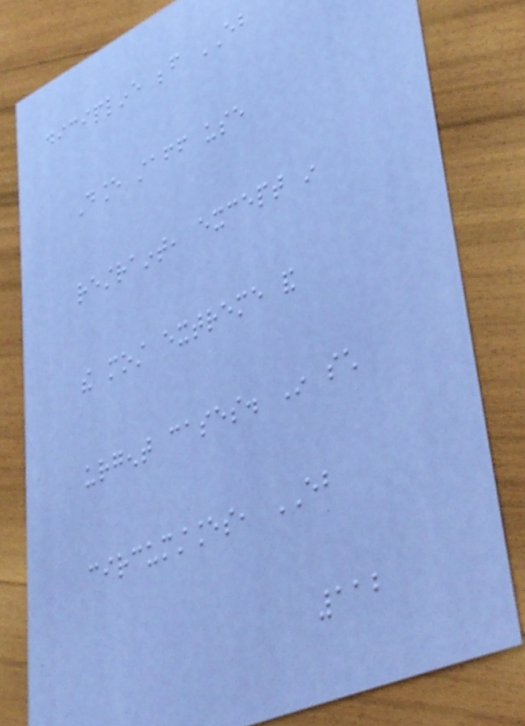dicipline before EB
Dance staff use
restraint, except in
the most extreme and
urgent cases. In such
circumstances, EB
112
